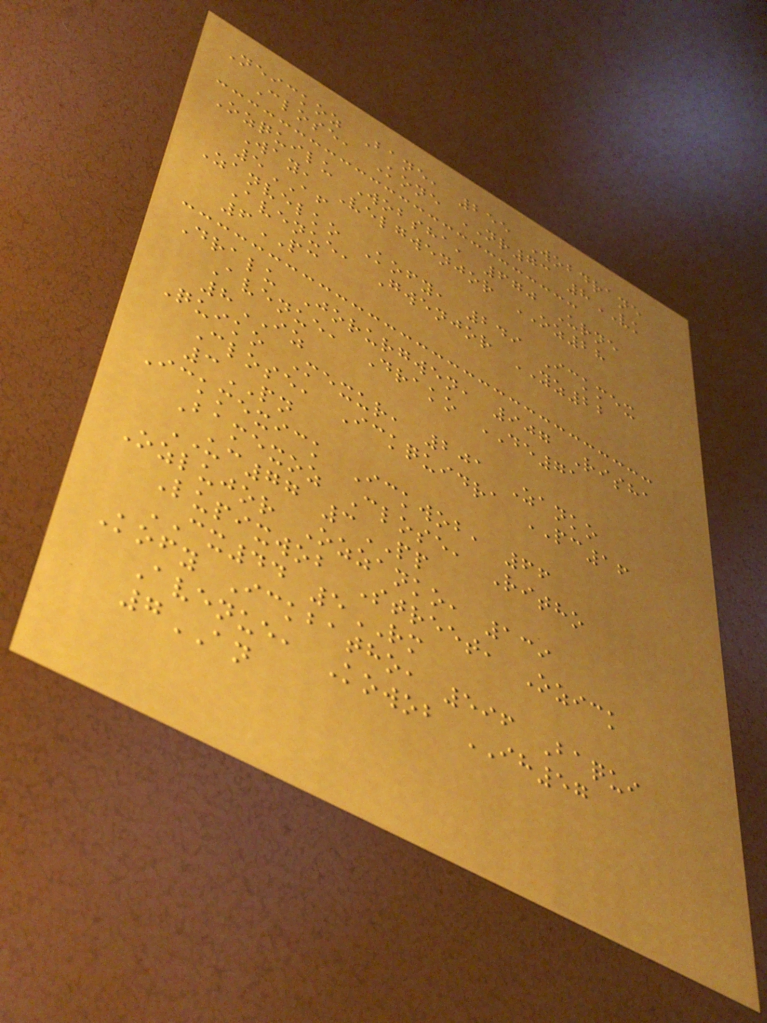Neickoz Bane, 255 Wobdrane
Close, Kone NR73 8VK
Ozquilu Wobsha, 670 Urne
Way, Velgwenjor OZ28
5AF
Zanvelko Kofy, 249 Ickmex
Avenue, Gwenjor YZ22
6PC
Dralu Jorurgwen, 907 Risha
Avenue, Drako DE71
8IZ
Quiko Mexur, 201 Zanko
Close, Ickquidra PC16
3PN
Ickmexick Ickwob, 66
Bamexoz Close, Ritho
UC77 3PP
Ozlujor Ozzanko, 139
Lupixwob Street, Ozick
CX44 5RM
Kofy Ickbatho, 596 Baqui
Avenue, Kowob IH57
7AN
